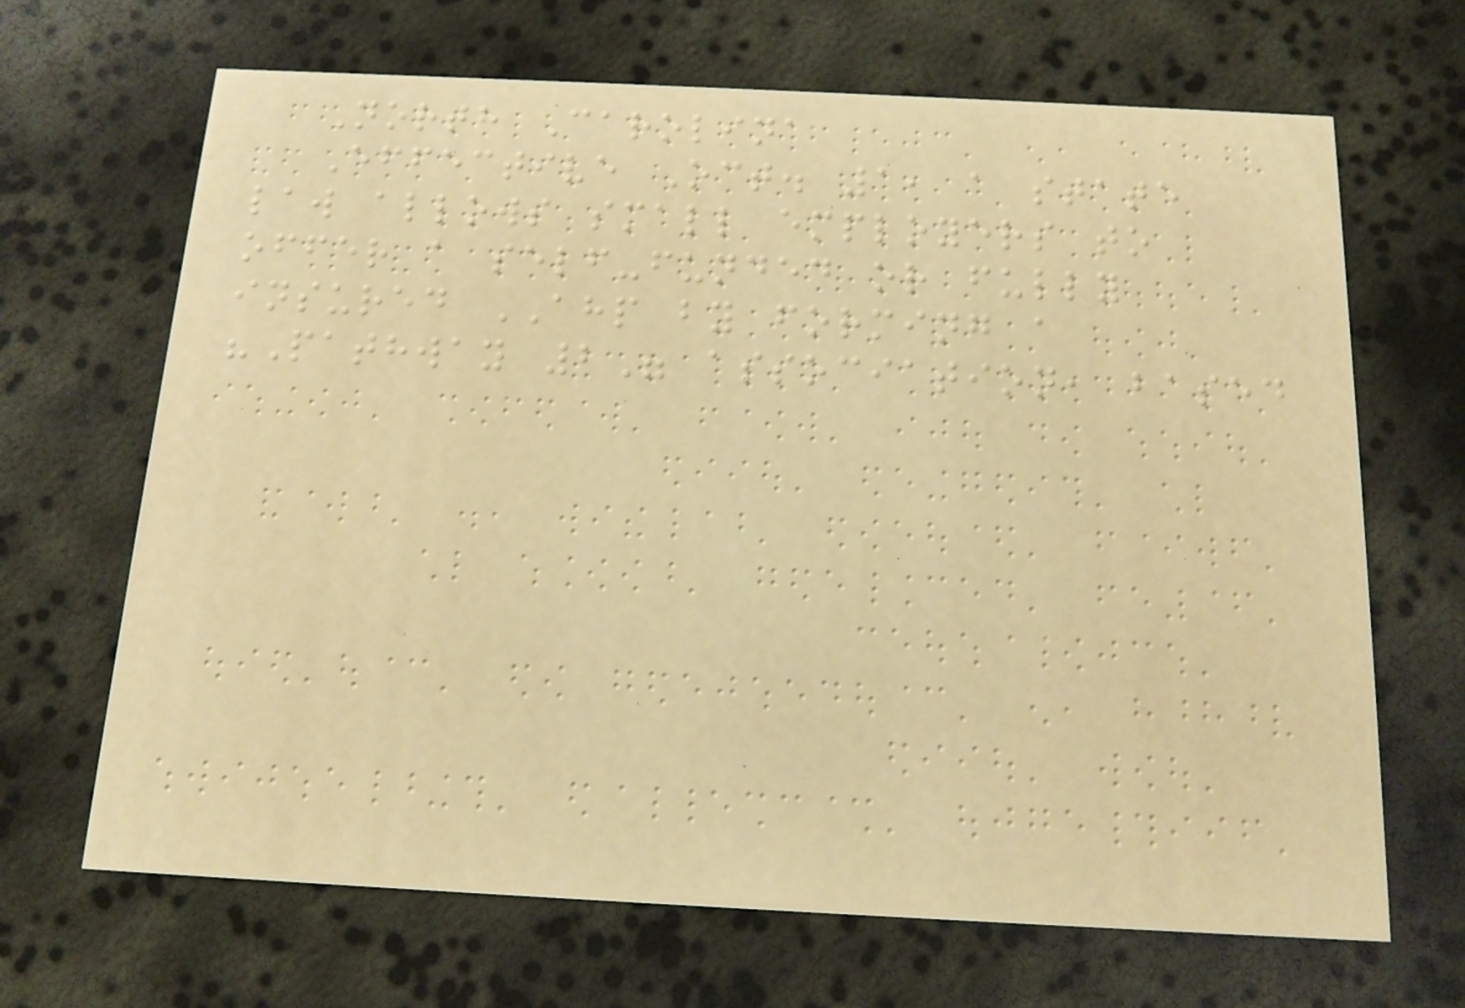North Carolina
Effective Oct. 1, a state
law allows small employers to
offer a self-funded or fully
insured AHP by forming a
"Pathway 2" association, based
